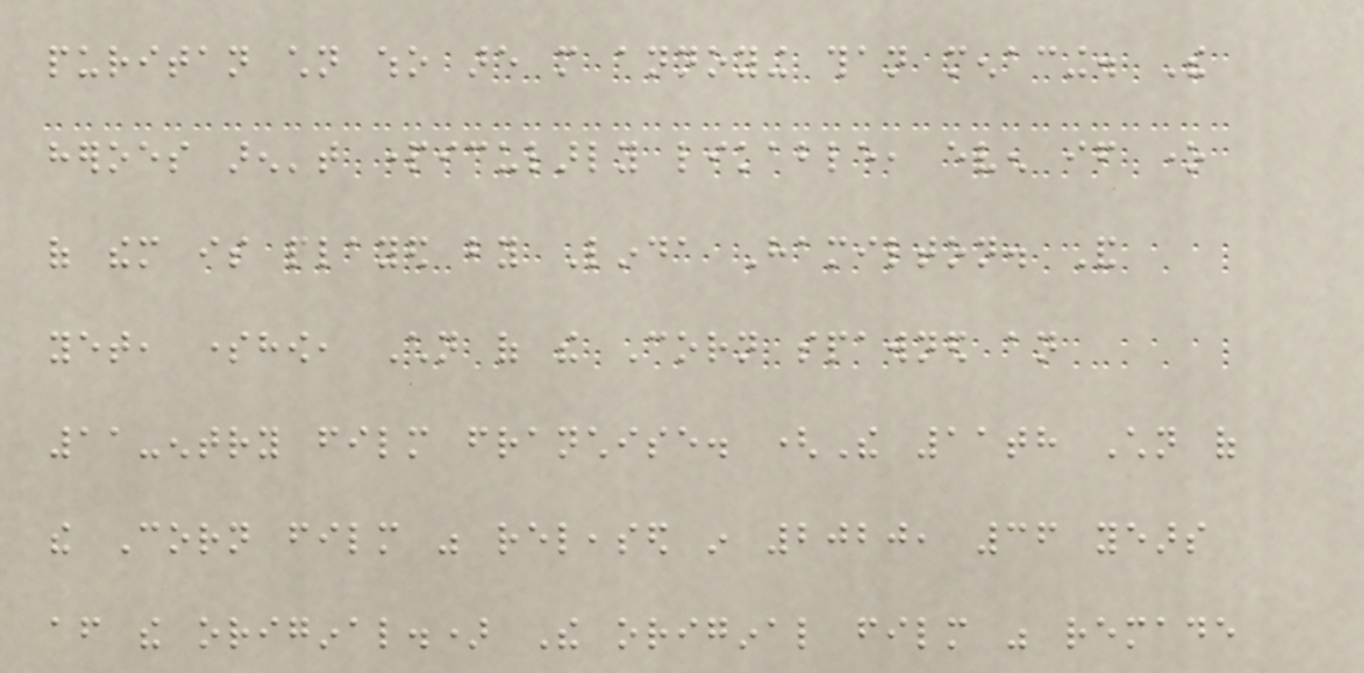puritan children who are more annoying than menacing. The
heroes aren't particularly likable, even if one
of them is played by Linda Hamilton. And
yet, somehow, Children of the Corn spawned an
11-entry film franchise. (The 11th Children of
the Corn film was released in 2020, 36 years
after the original.) The original film was remade
